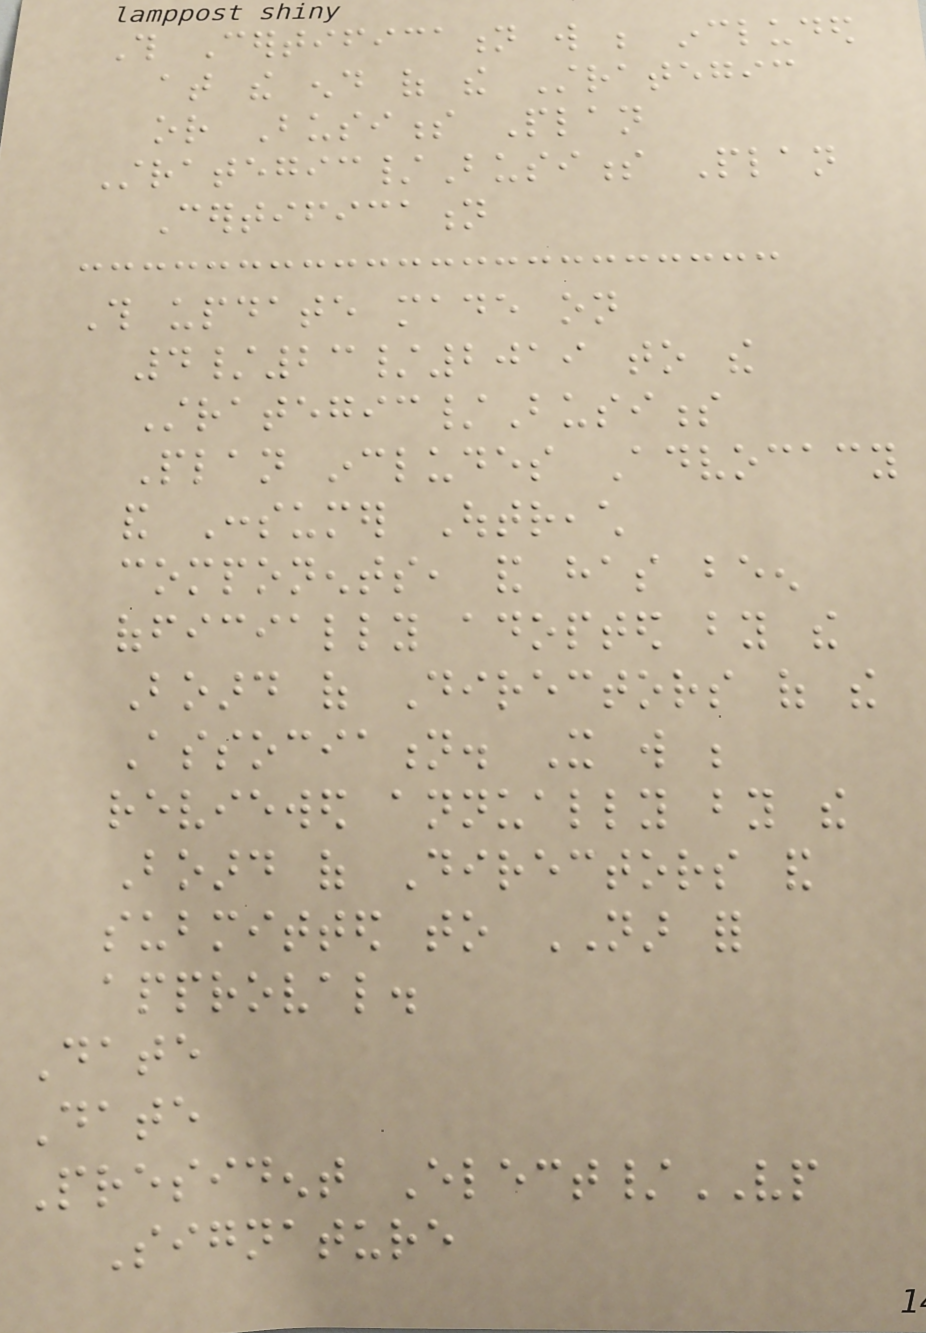This Certification will be included
at the end of the Strategic
or Business Plan
Strategic/Business Plan
Certification
This update made on
4/23/2019 to the
Strategic/Business
Plan includes Advocacy
and Consumer Outreach
components, and has been
officially adopted by the
Board of Directors of the
Association. It will be
reviewed annually by the
Board of Directors and
submitted to NAR for
approval.
Date
Date
President Elect/VP
Signature
